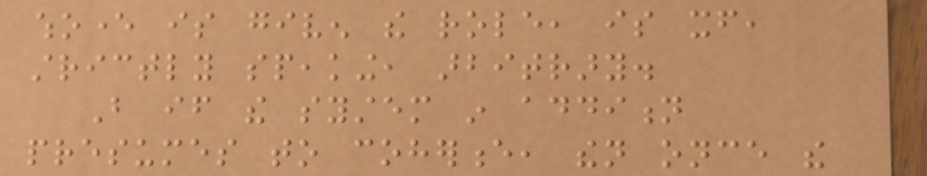whoever is given the role, is itself,
strictly speaking, arbitrary.
But if the system in addition
presumes to coherence, then once the
